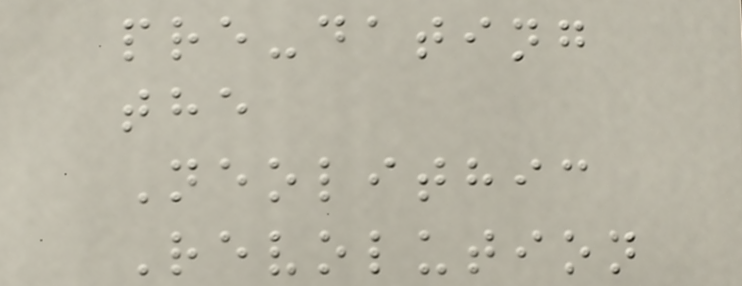pre-dating
the
Neolithic
Revolution
